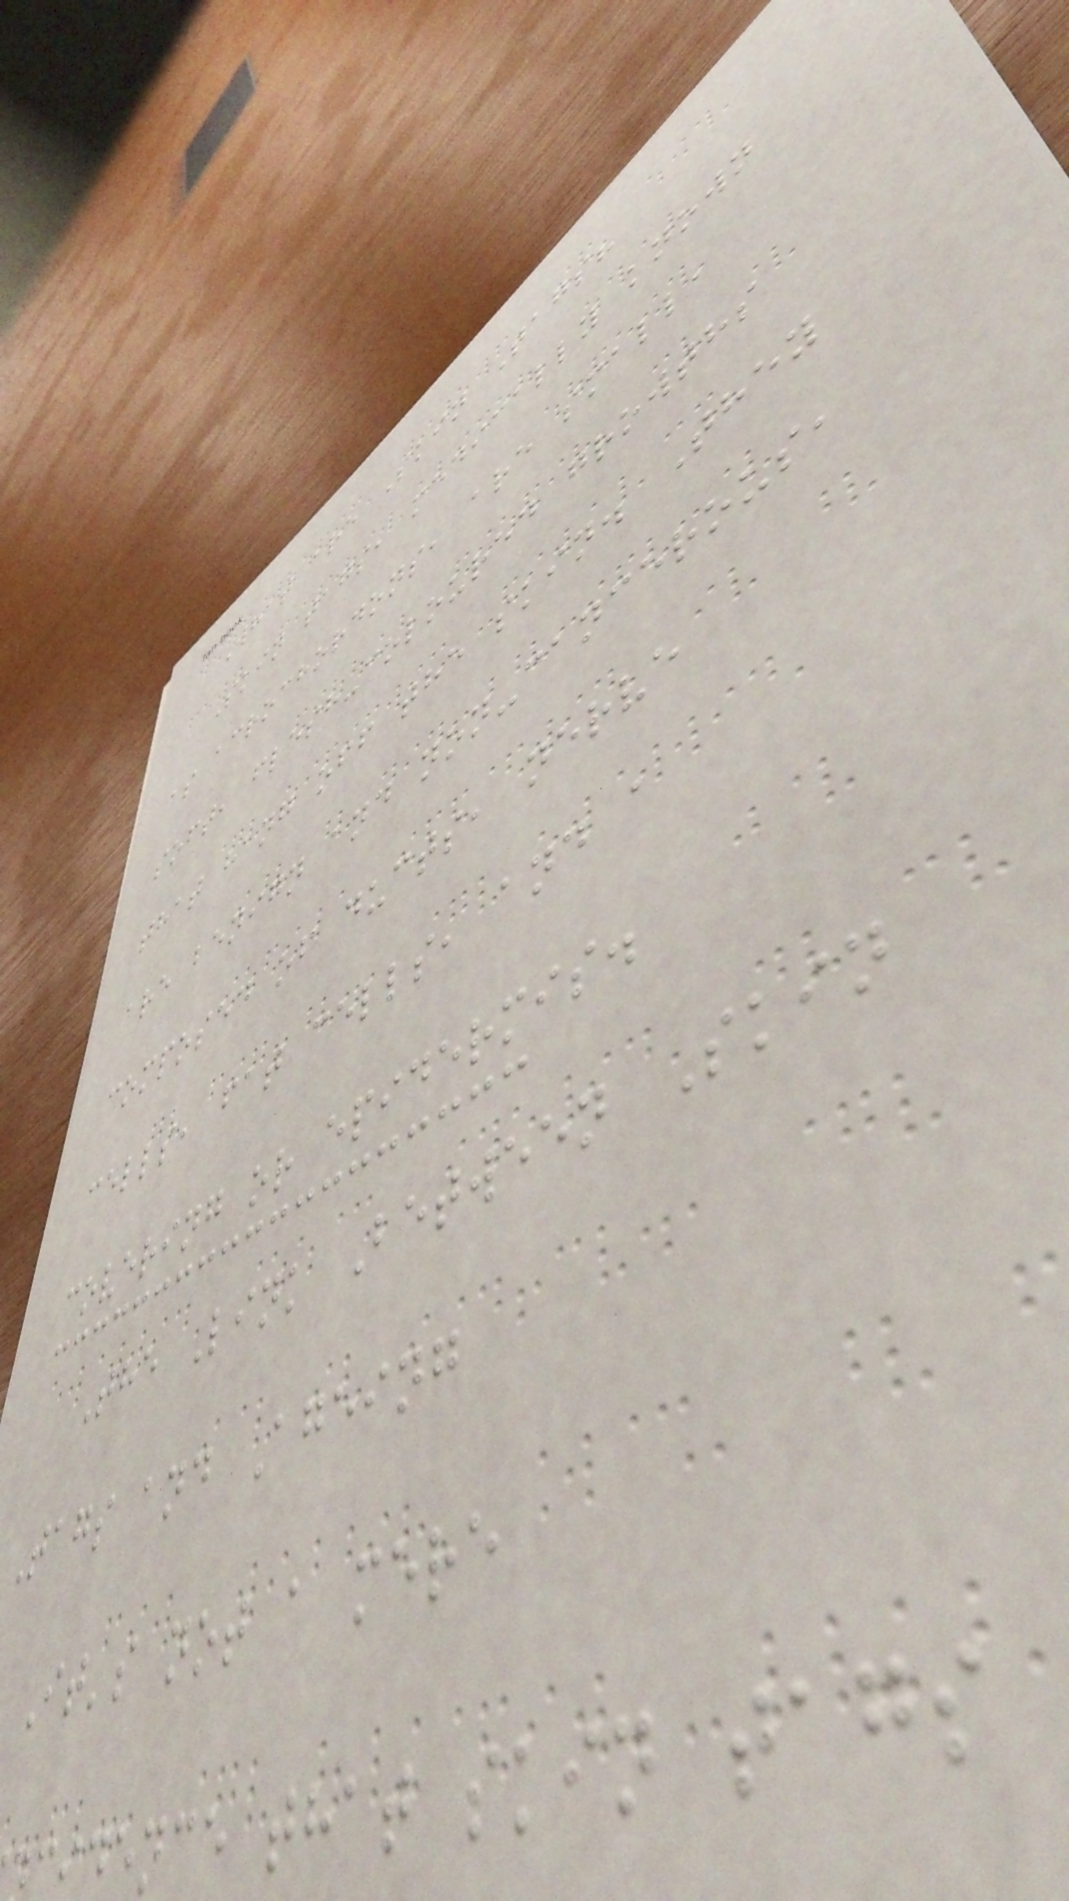What are Skin Tags?
Skin tags, medically known
as acrochordons, are small,
soft, flesh-coloured growths
that hang off the skin. They
are benign and non-cancerous,
composed of ducts, nerve
cells, fat cells, and a
covering or epidermis.
The Link Between Skin
Tags and Ageing
It's not a mere
dence that skin tags
